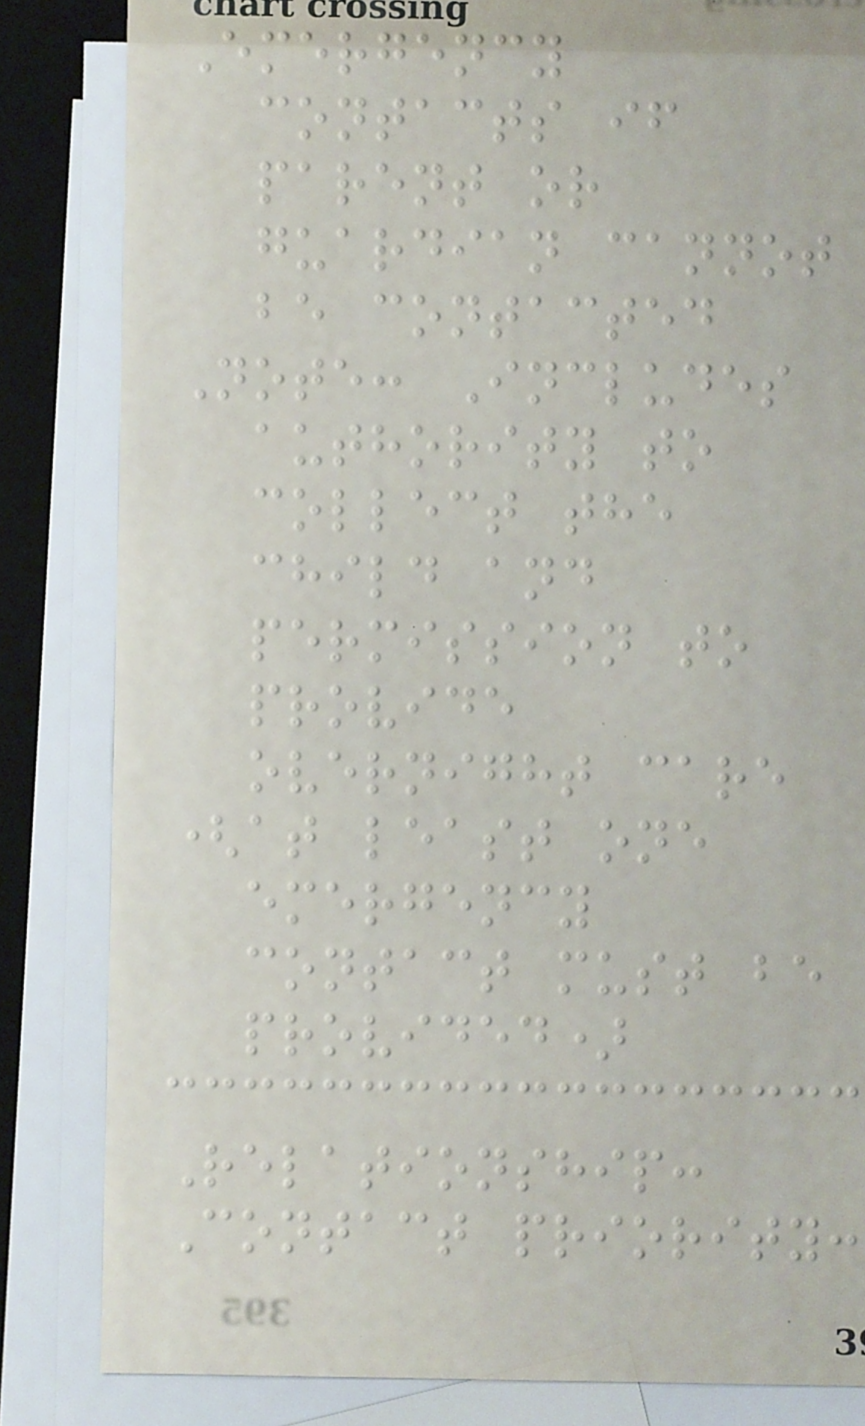Emergency
contacts if
parent or
guardian cannot
be contacted
Note: Includes
authority to
collect the
child and
permission to
provide
overnight care
(at least one
emergency
contact must be
provided)
Relationship:
Contact priority:
